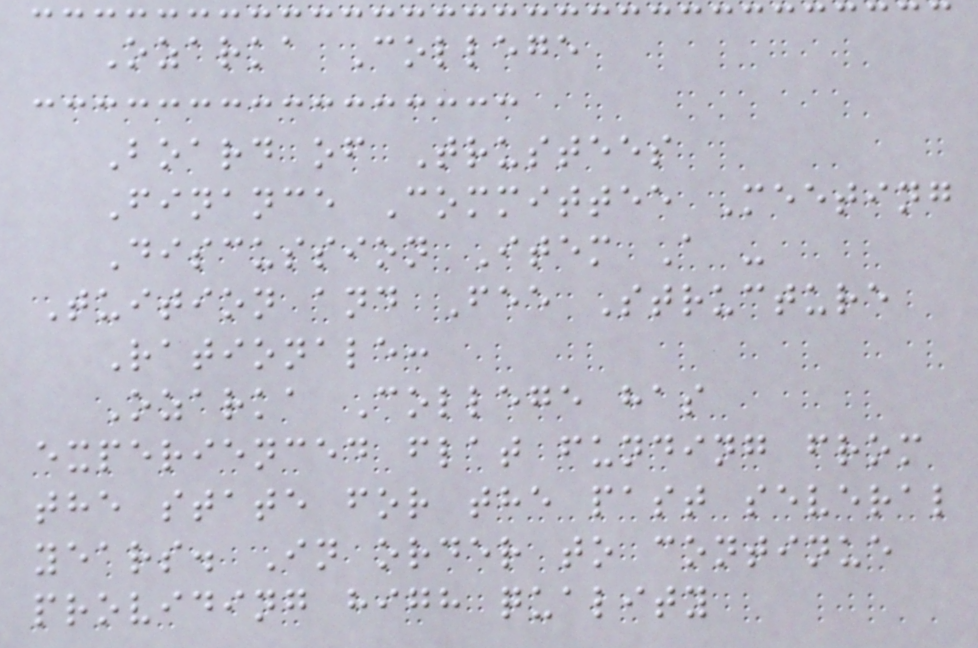Ozarka College
Board of Trustees
Finance Committee Meeting
Discussion Item A -
Tuition and Fee Structure
Rationale:
Ozarka College has
experienced flat funding from
the state for the past several
years. In order to continue
providing high quality
